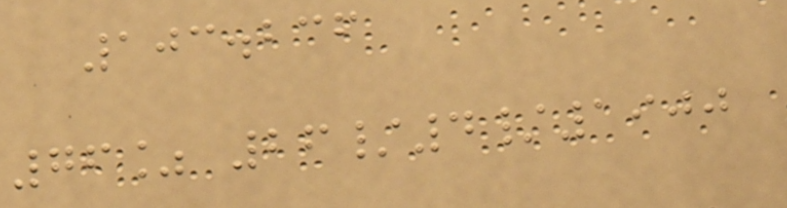103.236
76% 26/4/1900
